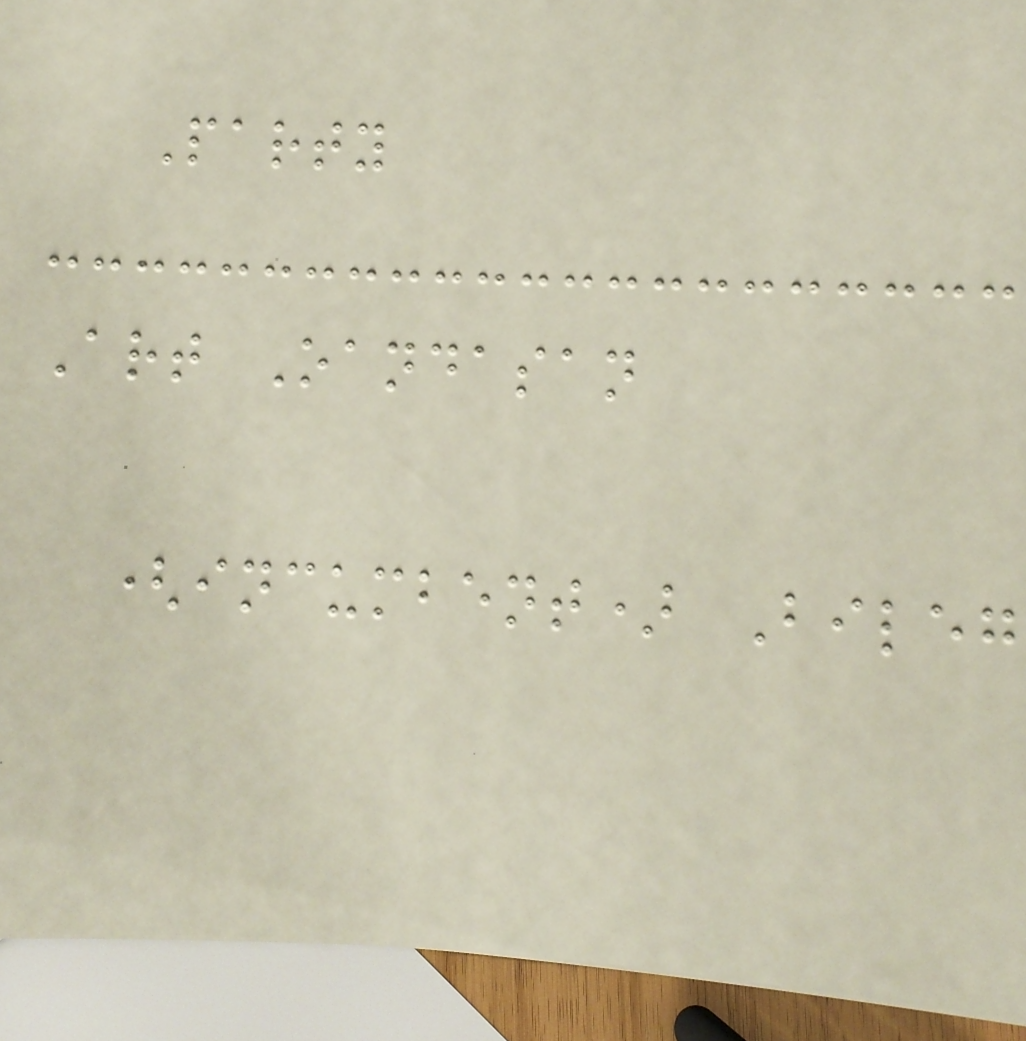Party
Art Oandasan
(incumbent) Bileg
